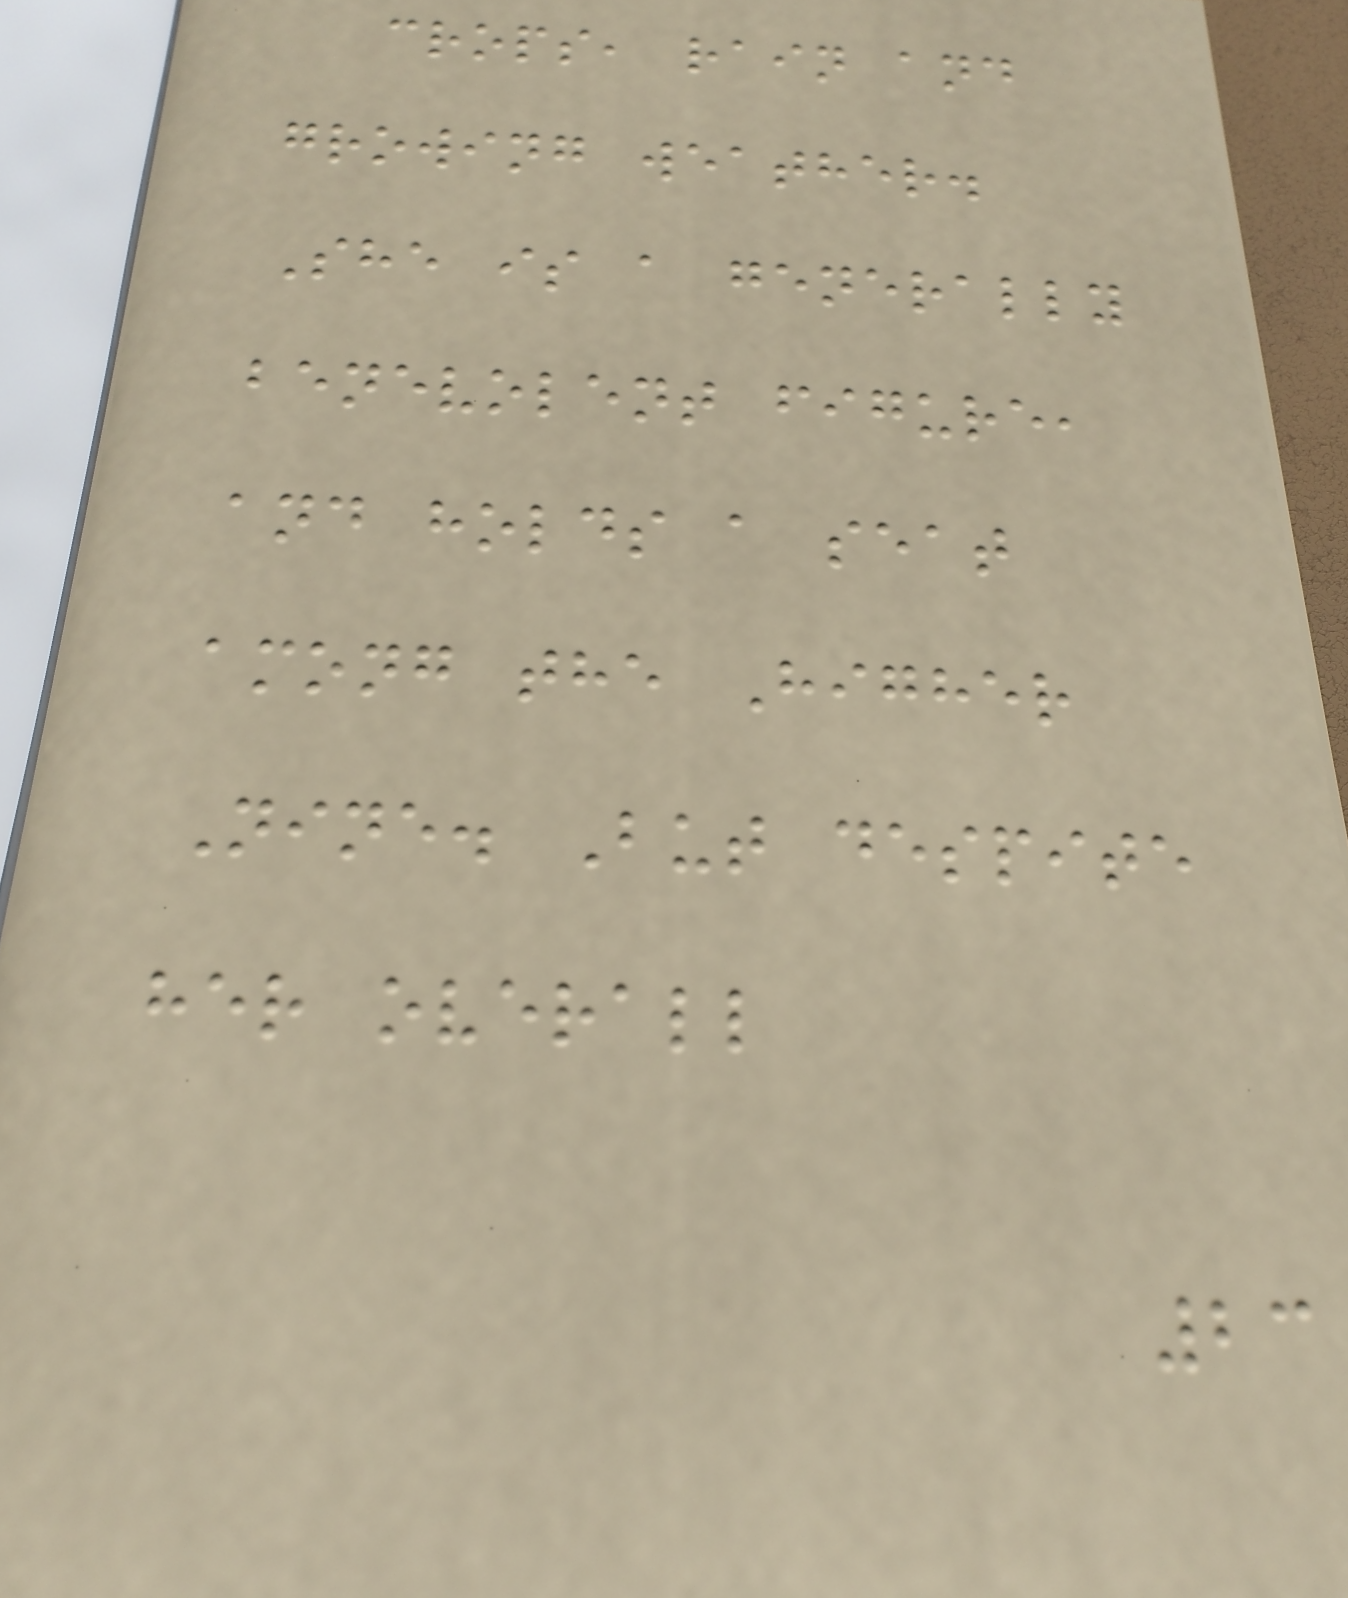crops, rain and
growing weather.
She is a generally
benevolent figure,
and holds a seat
among the Higher
Nine. But despite
her overall
23
